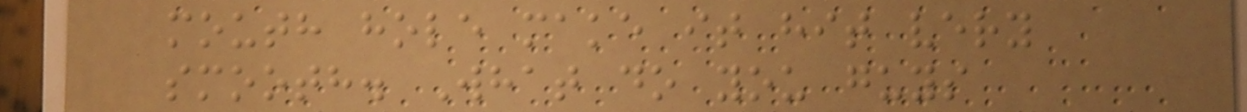mouth hole make it hit very
smooth. What do you guys
